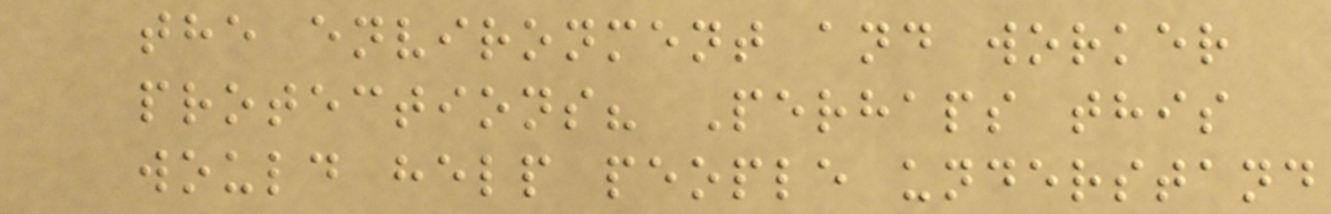the environment and worker
protections? Perhaps this
would help people understand
